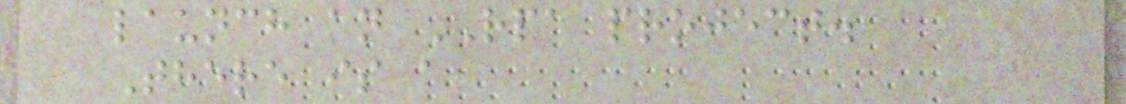launch an RPA project.
There is a
